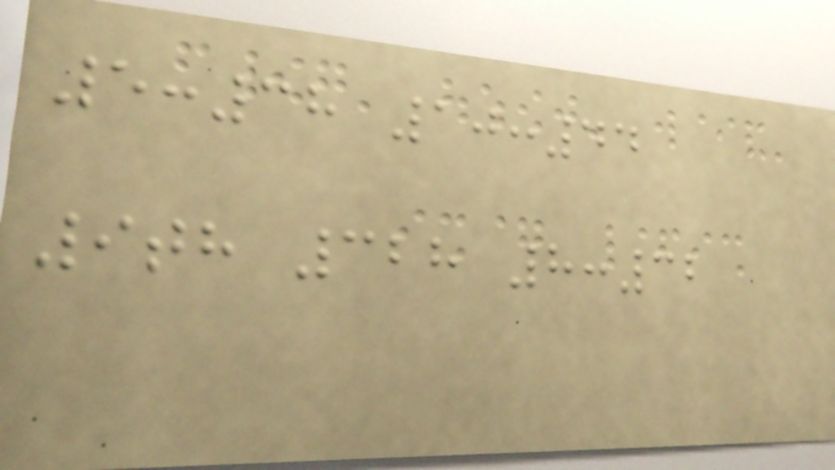5:38 10:44
9th 328 8:32
